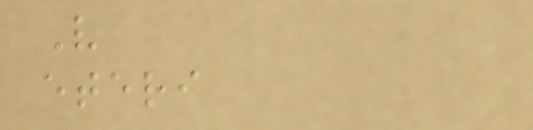V
eteri
